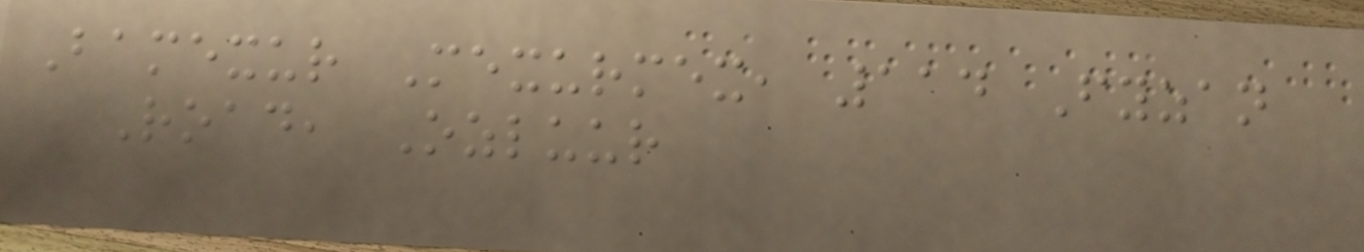Bamexur Mexurmex, 114 Fyzan
Road, Ozluur
